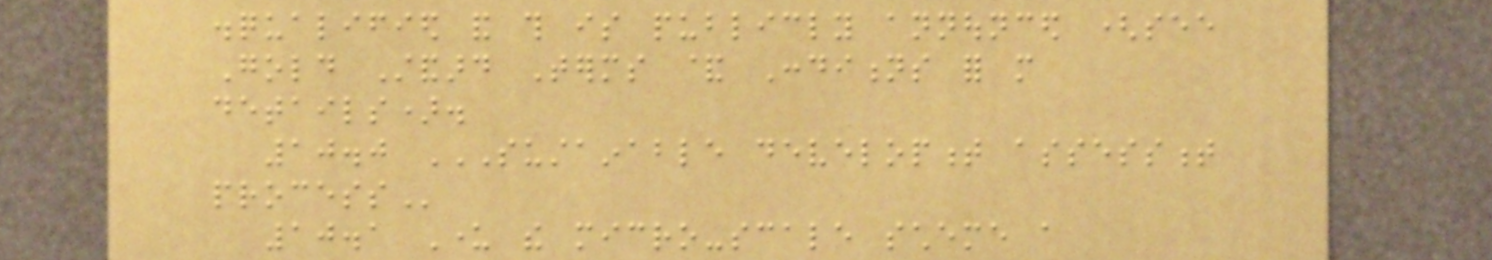disqualified and this is publicly announced (see
Gold Standard Terms & Conditions for more
details).
10.0 SUSTAINABLE DEVELOPMENT ASSESSMENT
PROCESS
10.1 Under the micro-scale scheme a
